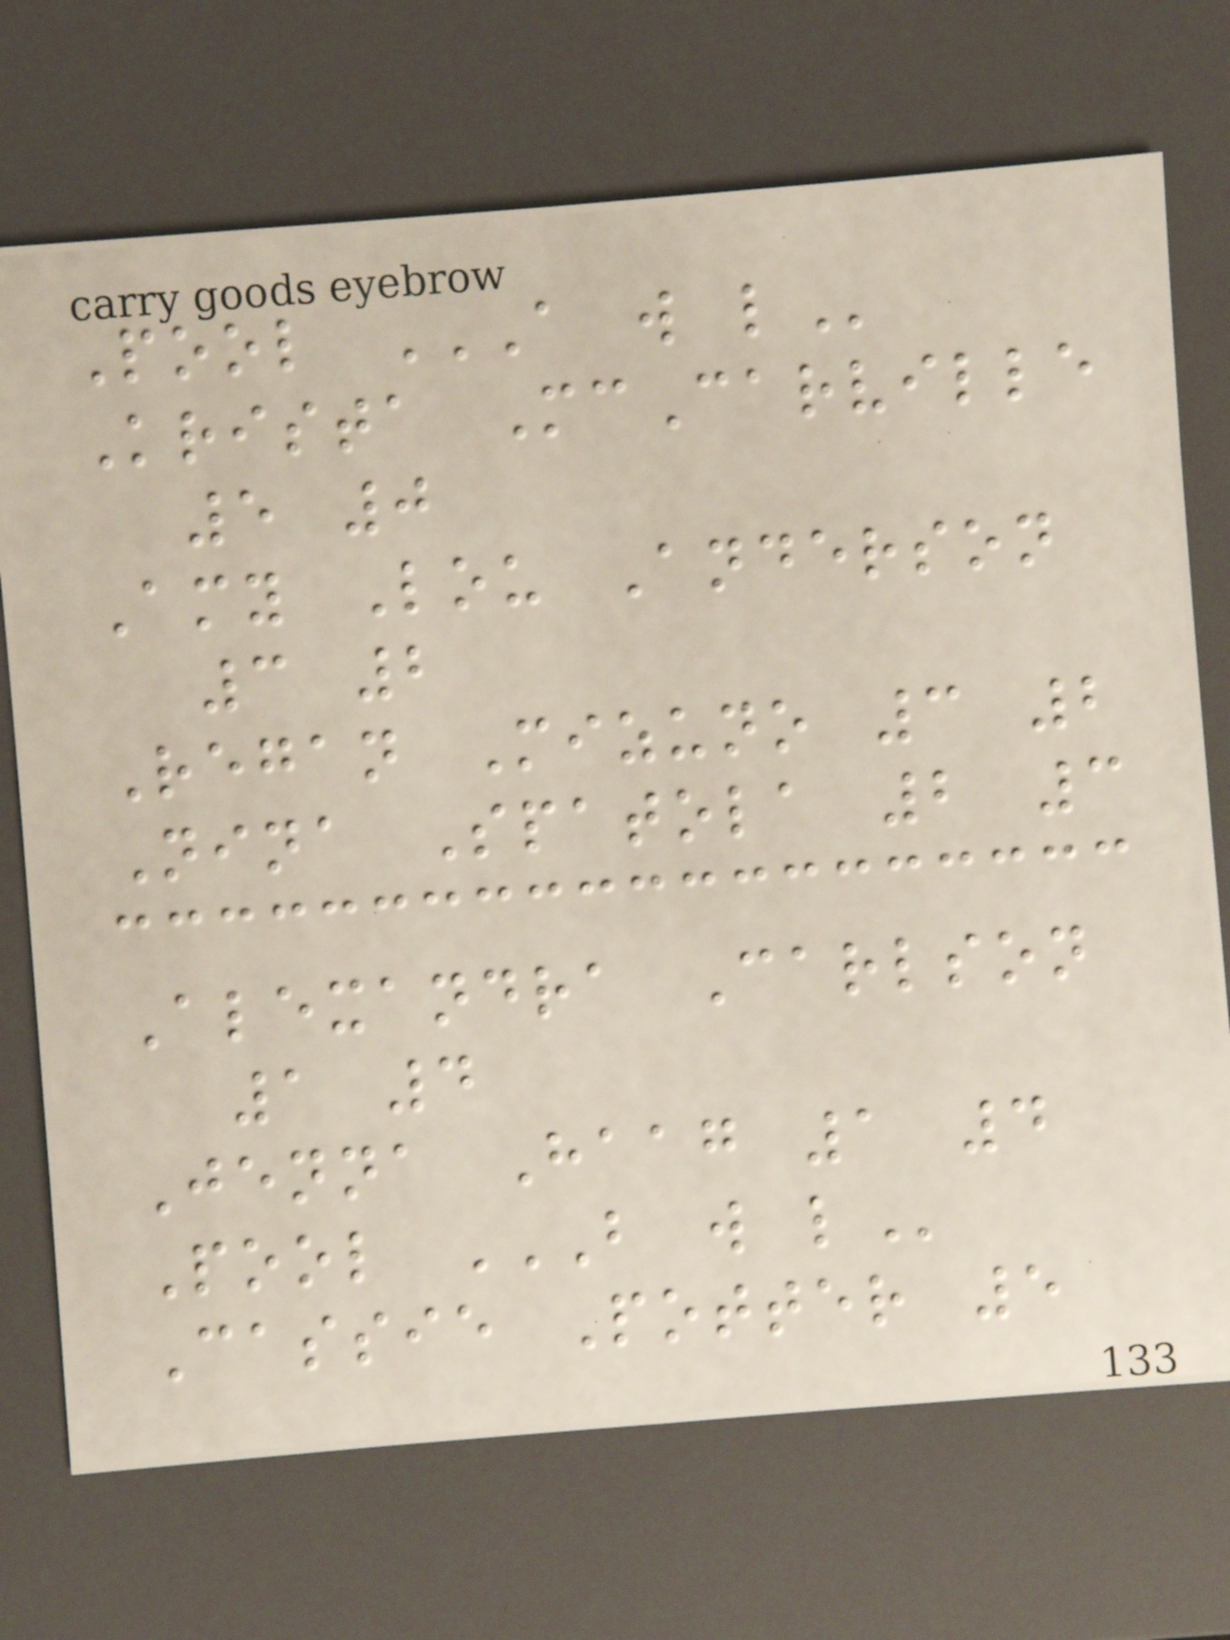Pool A W L
Krista McCarville
5 0
Amy Lou Anderson
3 2
Regan Mizuno 3 2
Nina Spatola 2 3
Alexandra Carlson
1 4
Jenna Haag 1 4
Pool B W L
Cassie Potter 5
